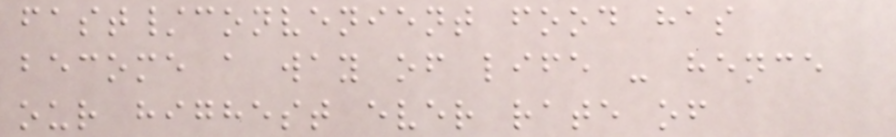fast/convenient food has
become a way of life - hence
our highest ever rate of
